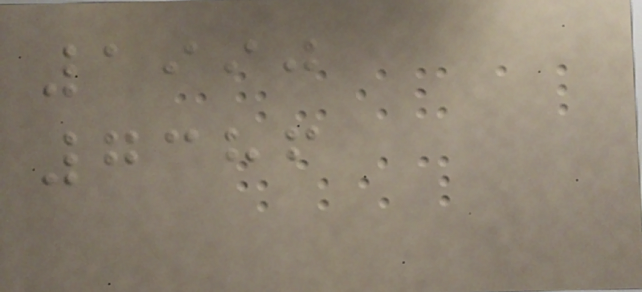1990
7386
